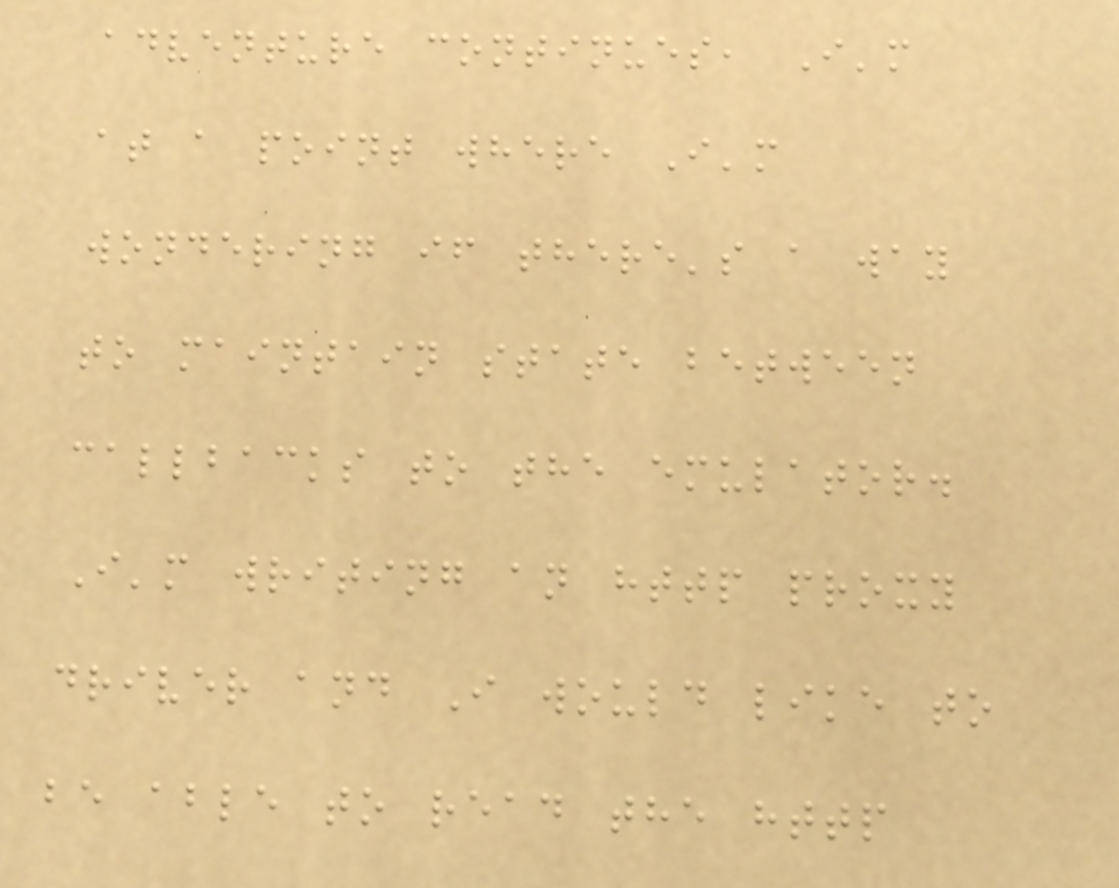adventure continues, I'm
at a point where I'm
wondering if there's a way
to maintain state between
callbacks to the emulator.
I'm writing an http proxy
driver and I would like to
be able to read the http
